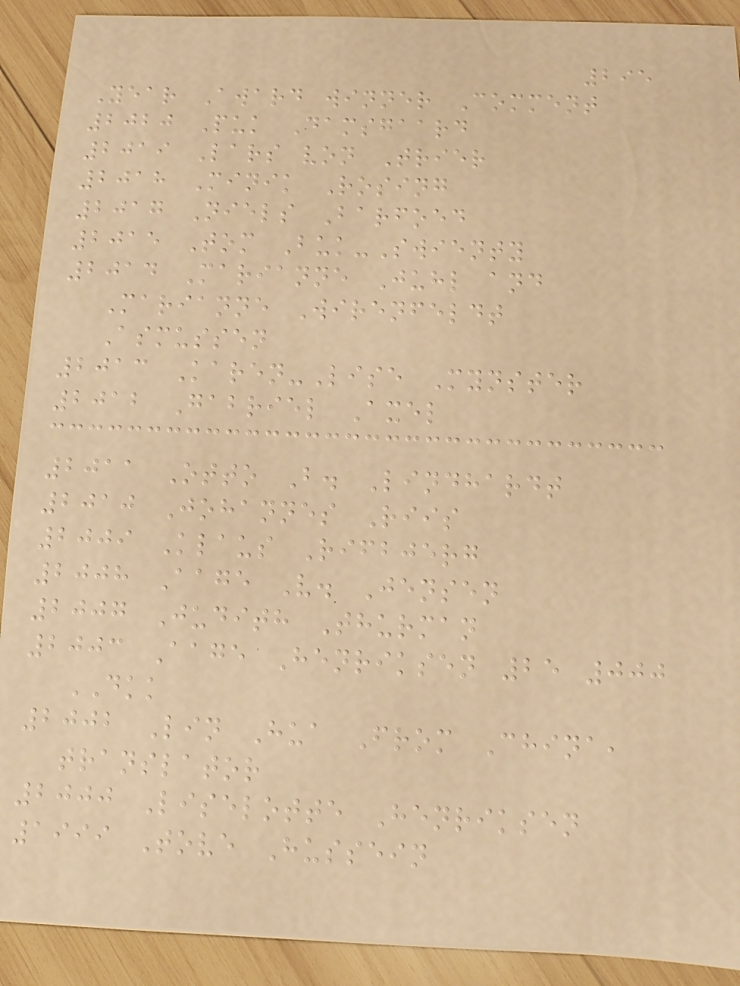295
Year Award winner Comment
2020 Puk Damsgaard
2019 Lars von Trier
2018 Minik Rosing
2017 Niels Barfoed
2015 Tom Buk-Swienty
2014 Marianne Juhl and
Marianne Wirenfeldt
Asmussen
2013 Karen-Lise Mynster
2012 Gabriel Axel
2011 Otto B. Lindhardt
2010 Johannes Riis
2009 Klaus Rifbjerg
2008 Aage V. Jensen
2007 Judith Thurman
2003 Aage Henriksen 25 000
DKK
2002 Lin Hua From China,
translator
2000 Liselotte Henriksen
1999 Tove Hussein
